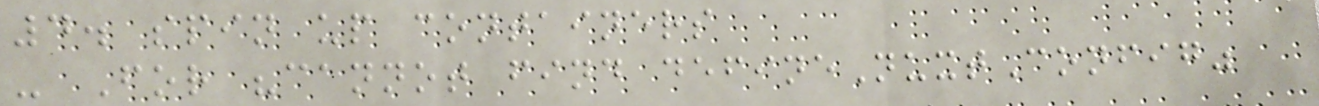4. spin up containers
- For "cannot find defineNuxtConfig"
